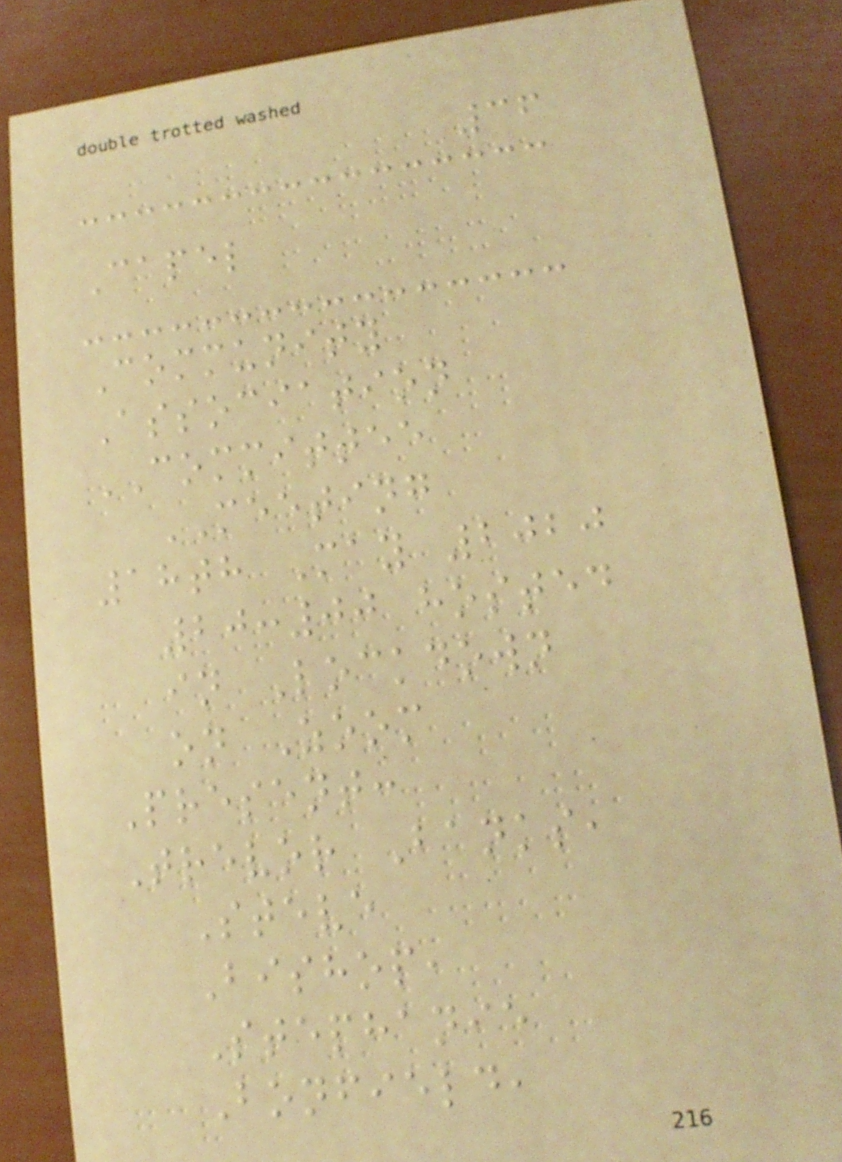36
Capel
Community
Association
COMMITTEE
MEETING
18th May 2020
20:00 hosted
in Lockdown
on Zoom
Present:
Trevor Banks,
Steve
Bishop,
Stephanie
Bonfield,
